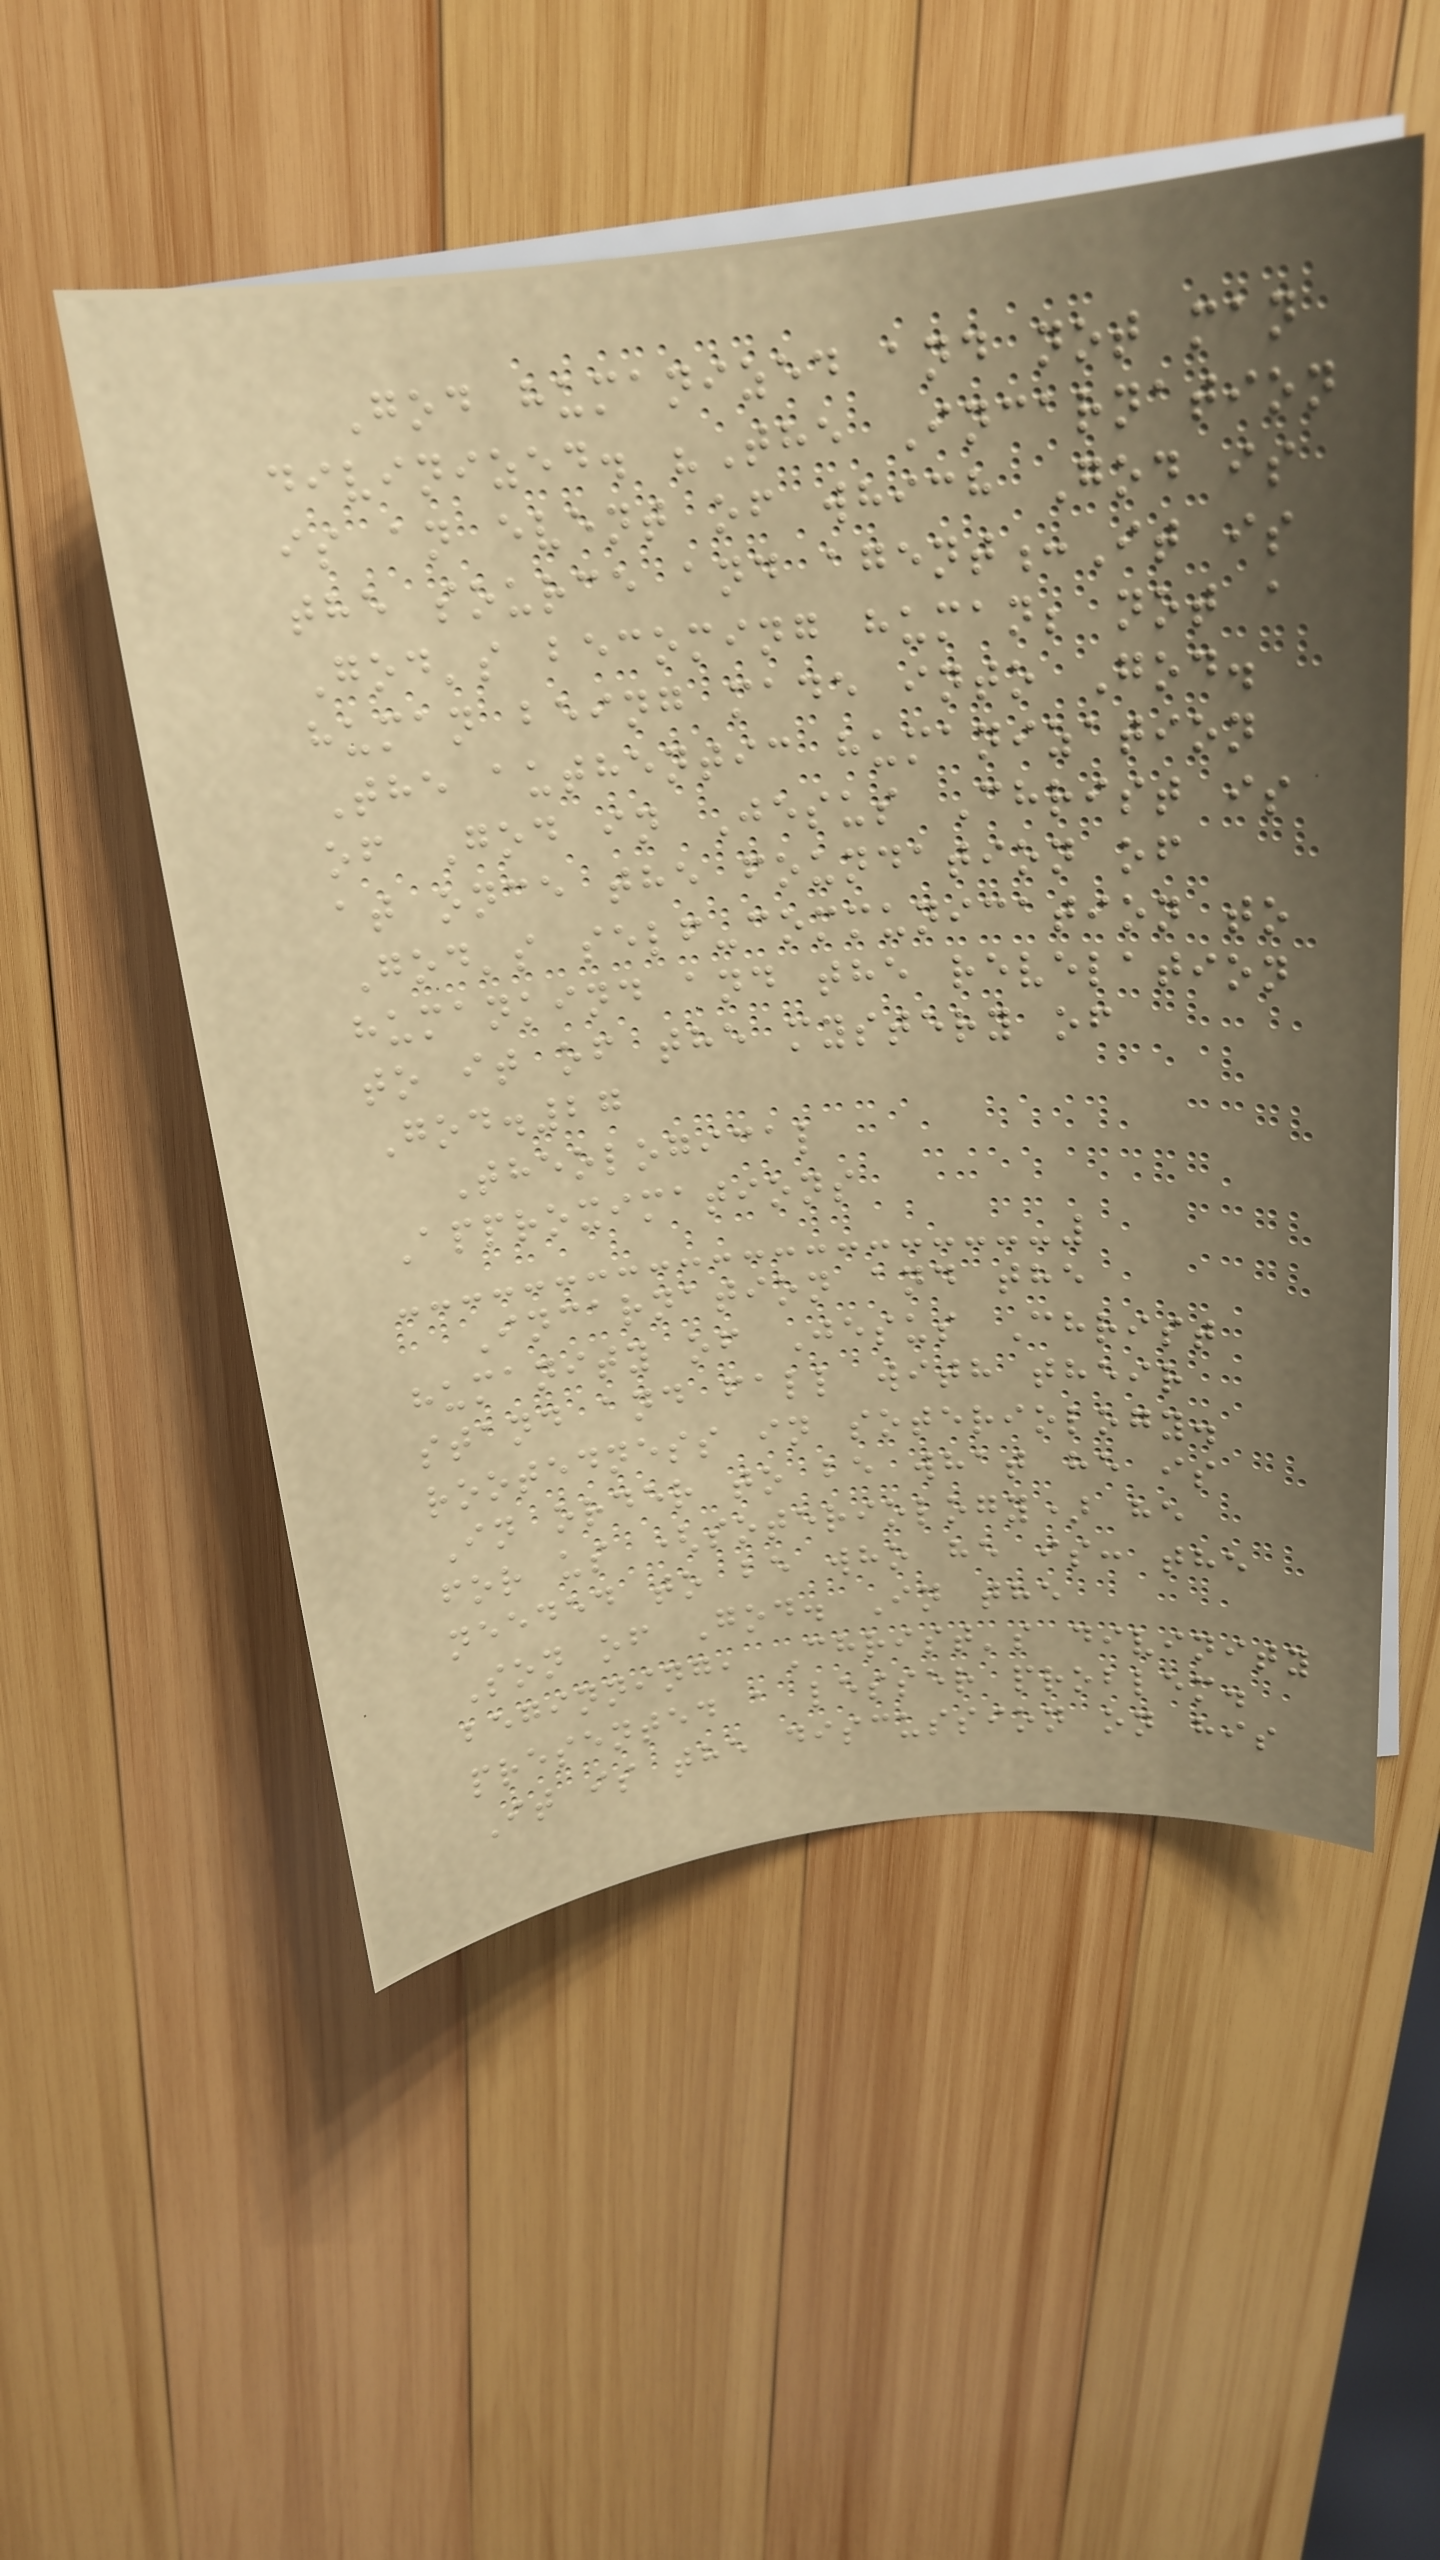God humanized and not man
divinized. "The Incarnation
is an event of which God is
the source and agent:It is
God's becoming human; not a
human being made into God.
The authentic humanization
of God in Jesus Christ is
at once the foundation of
God's self-communication to
humankind and the revelation
to it of the mystery of
God.27
Theological
Approximations
Incarnation and the
humanity of Jesus Christ
stand and fall with their
rootedness in soteriology.
In order to be what he is
for us (soteriology) he
needed to be who he is: the
Son of God. In the
beginning, Christ's divinity
presented a lesser problem.
It is the discussion on his
